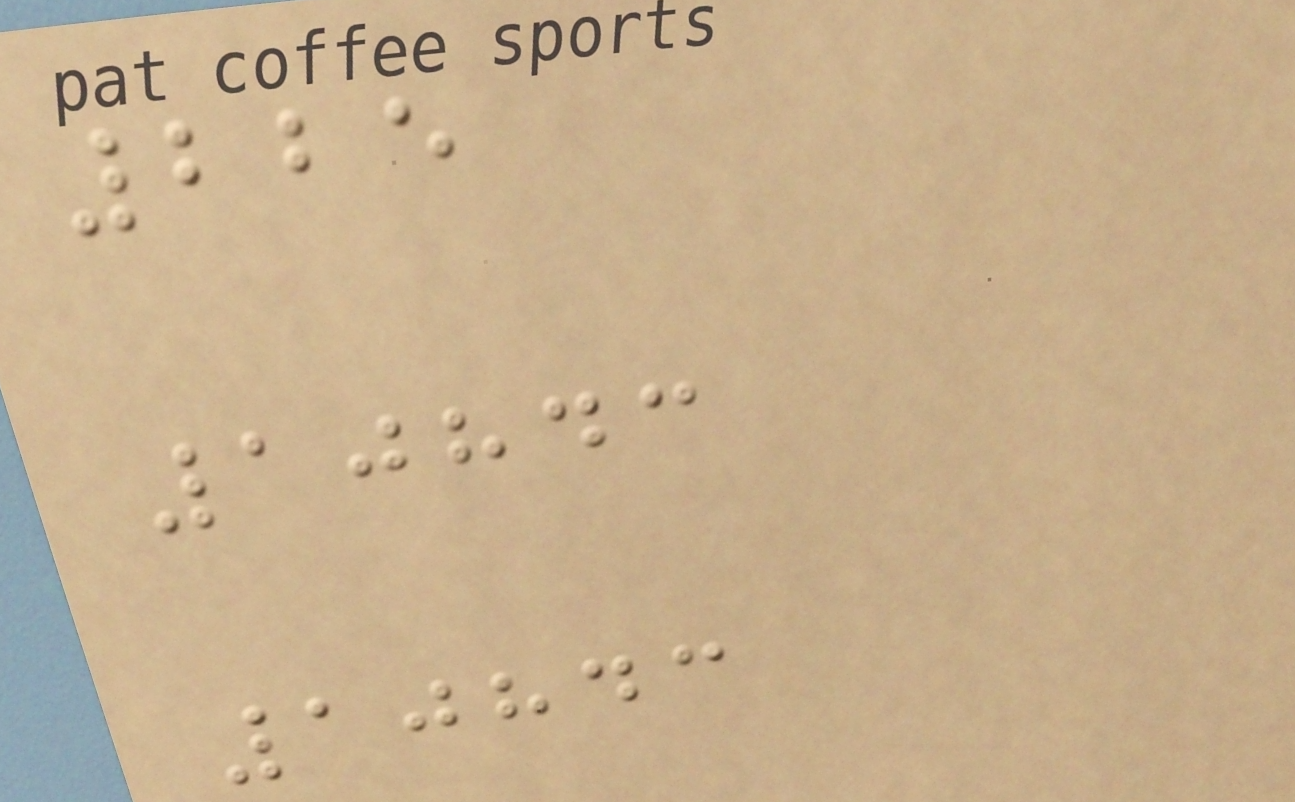225
10843
10843
